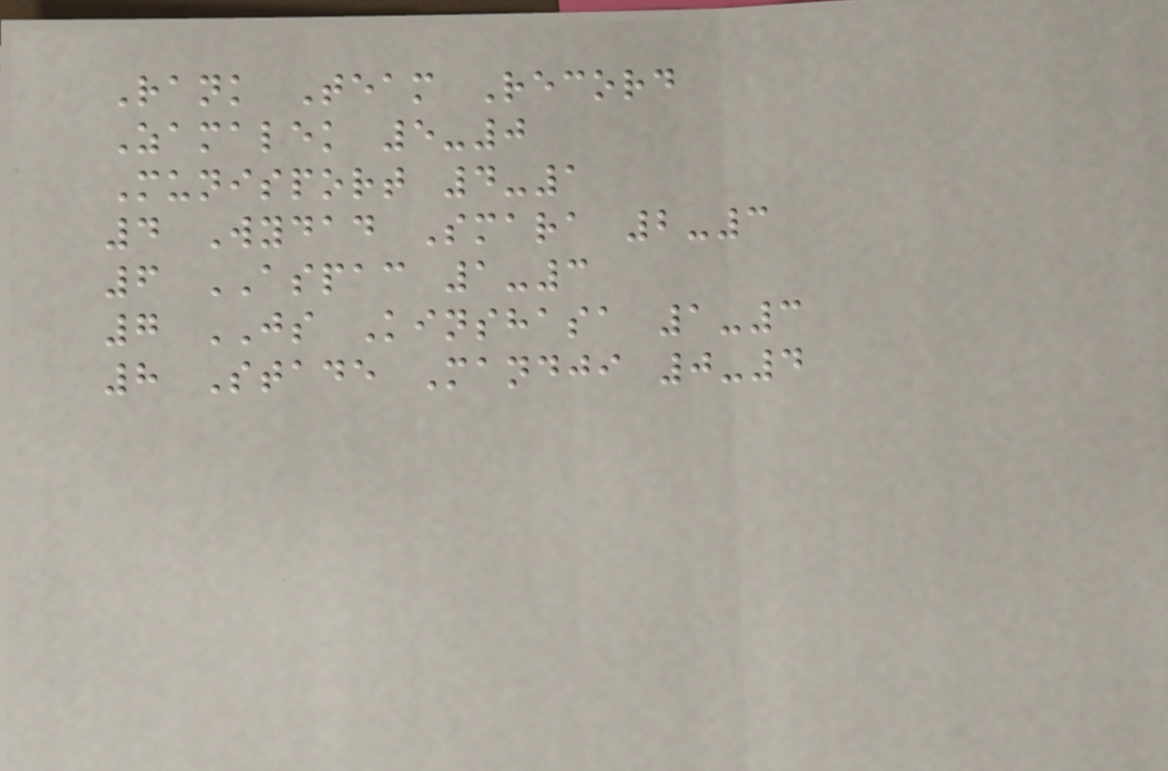Rank Team Record
Zamalek 5-0
Munisport 4-1
4 Wydad Smara 2-3
6 ASPAC 1-3
7 JS Kinshasa 1-3
8 Stade Mandji 0-4
